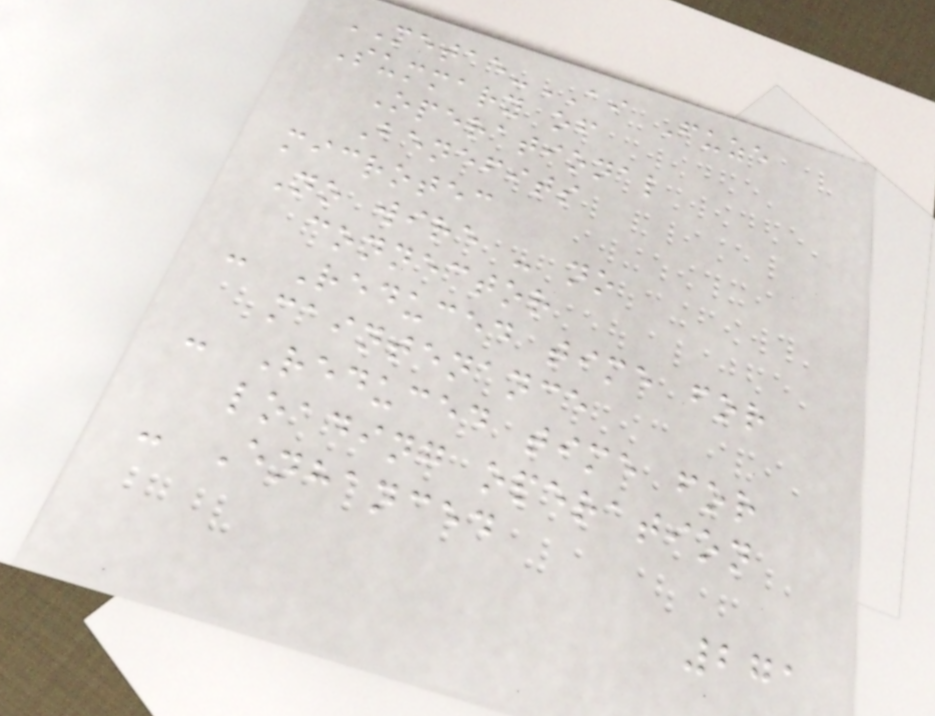METAE-AI Fuze
Summary of
Operational
Benefits
microtec
No wire - no
connector
- Reduced time for
maintenance
- Reduced time for
loading operation
- Enhanced
271
